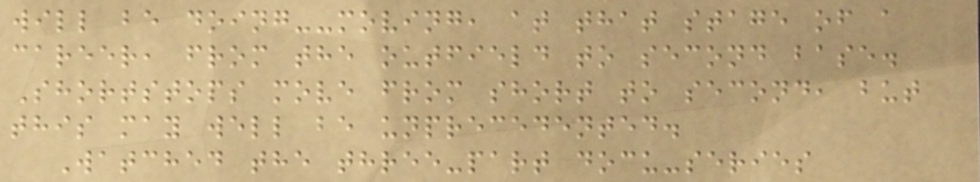will be doing--moving, at that stage of a
career, from the outfield to second base.
Shortstops move from short to second, but
this may well be unprecedented.
Watched the three-part docu-series
